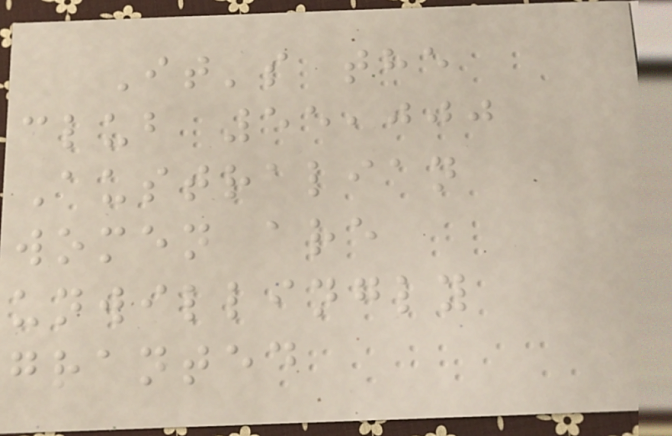It's the
club 55,000
Australian
women are
unwillingly
granted
